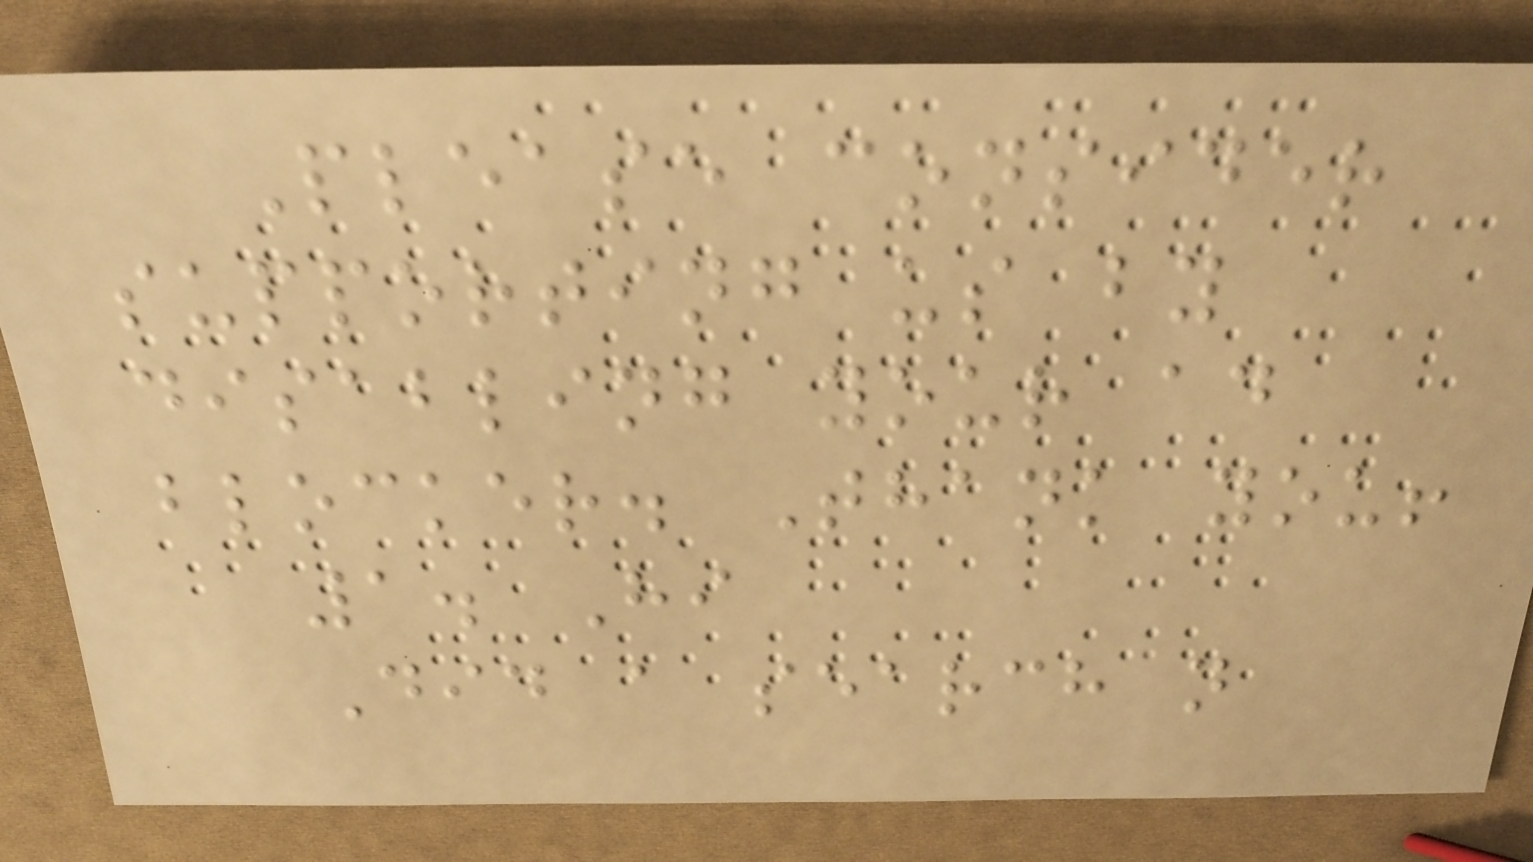Please consider
supporting us by
disabling your ad
blocker. Thank you!
1. Hi
Did a search n
